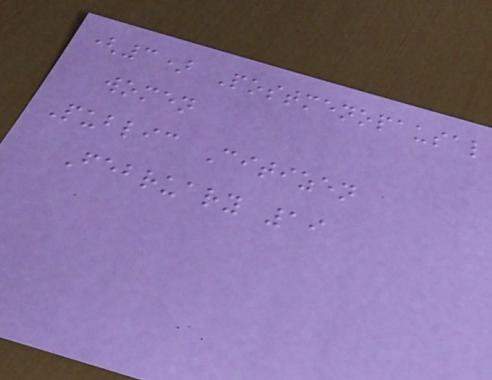(3) Postmenopausal
women
Public Citizen
February 19
